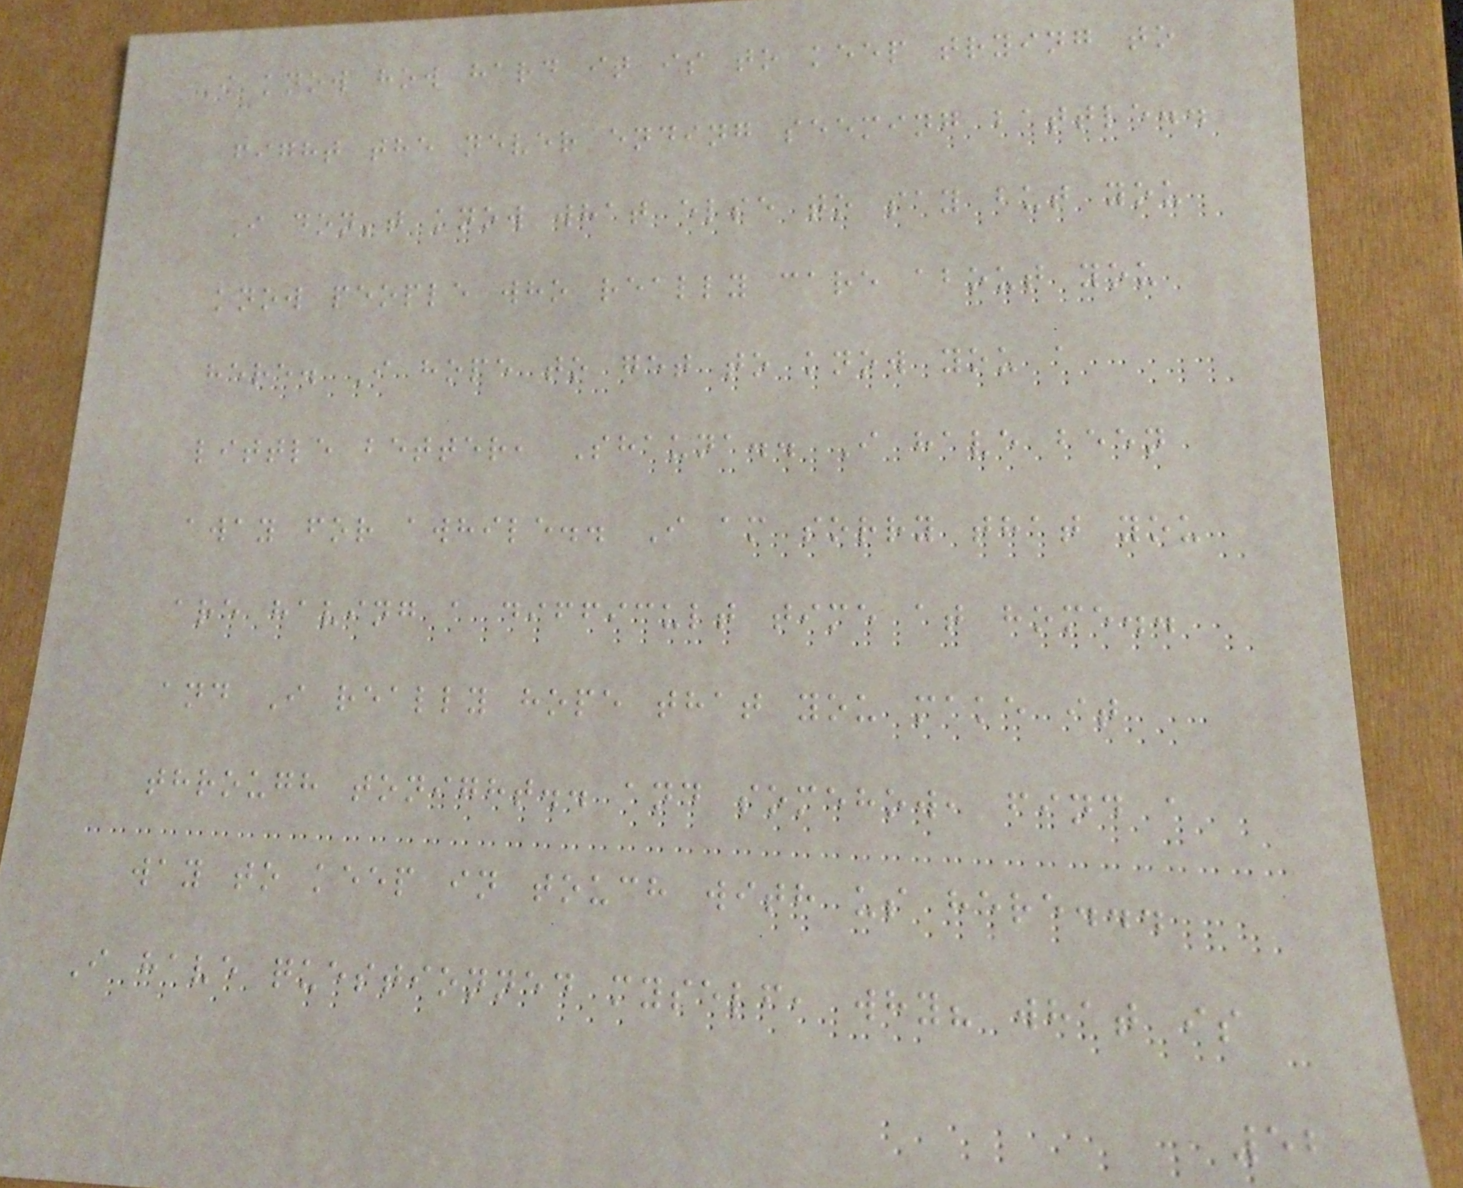I know how hard it is to keep trying to
fight the never ending seeming battle..
I don't know what else to say but you
know people who really care about you
here. I hope to get to know you a
little better, Shauna.. I have been
away for awhile.. I am sorry that you
are having a difficult time at home..
and I really hope that you make it
through tonight.. and somehow, find a
way to keep in touch with us here...
I have questionned myself, why? what is
52
